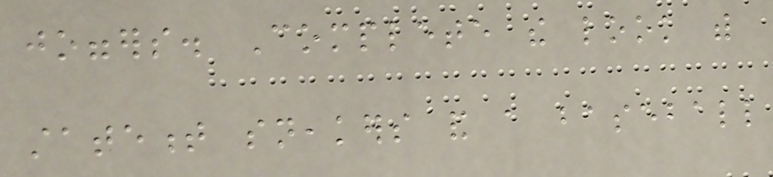joggers. Complete the look with
statement sneakers and a baseball
